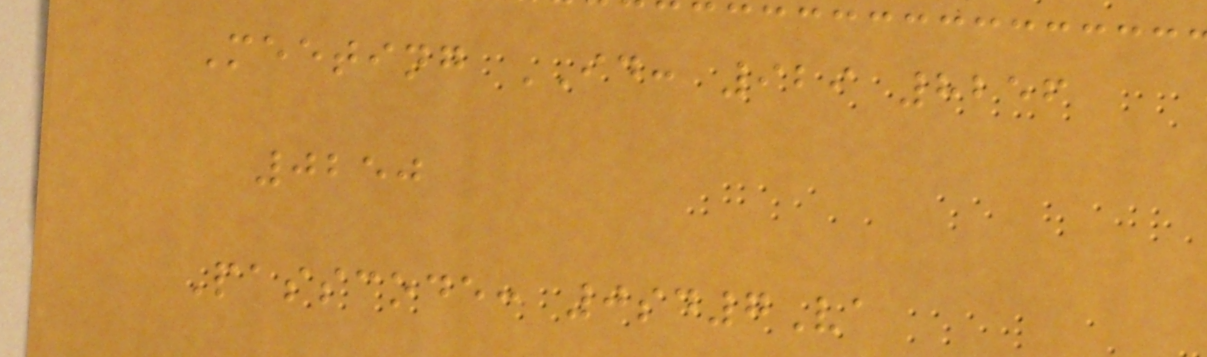Meeting ID: 929 8256
0250
Passcode: 0sd7Va
